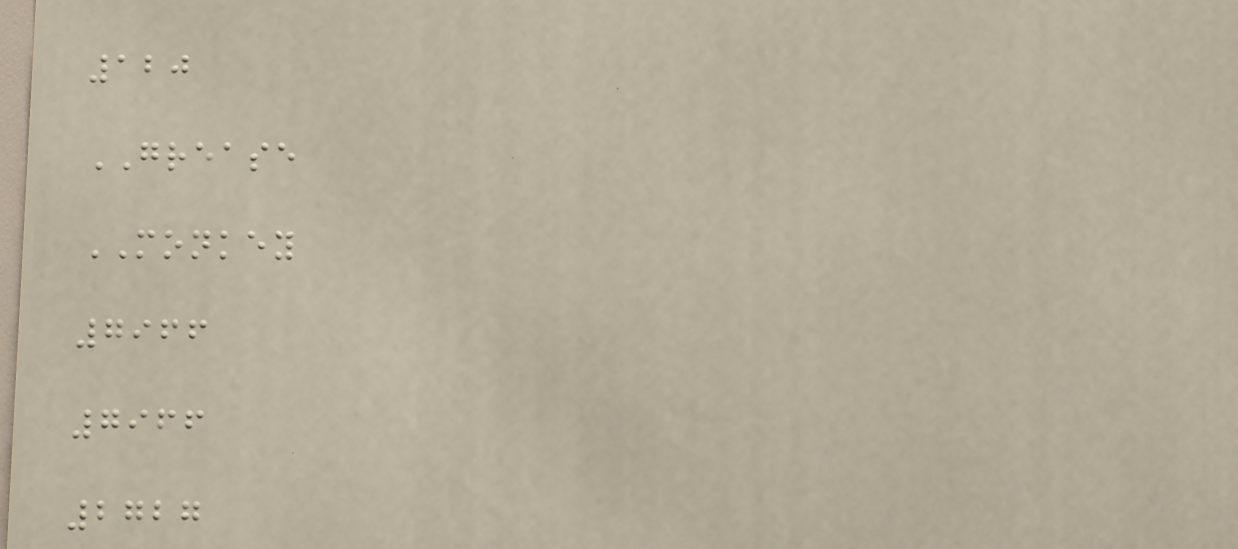120
GREASE
MONKEY
7966
7966
2727
